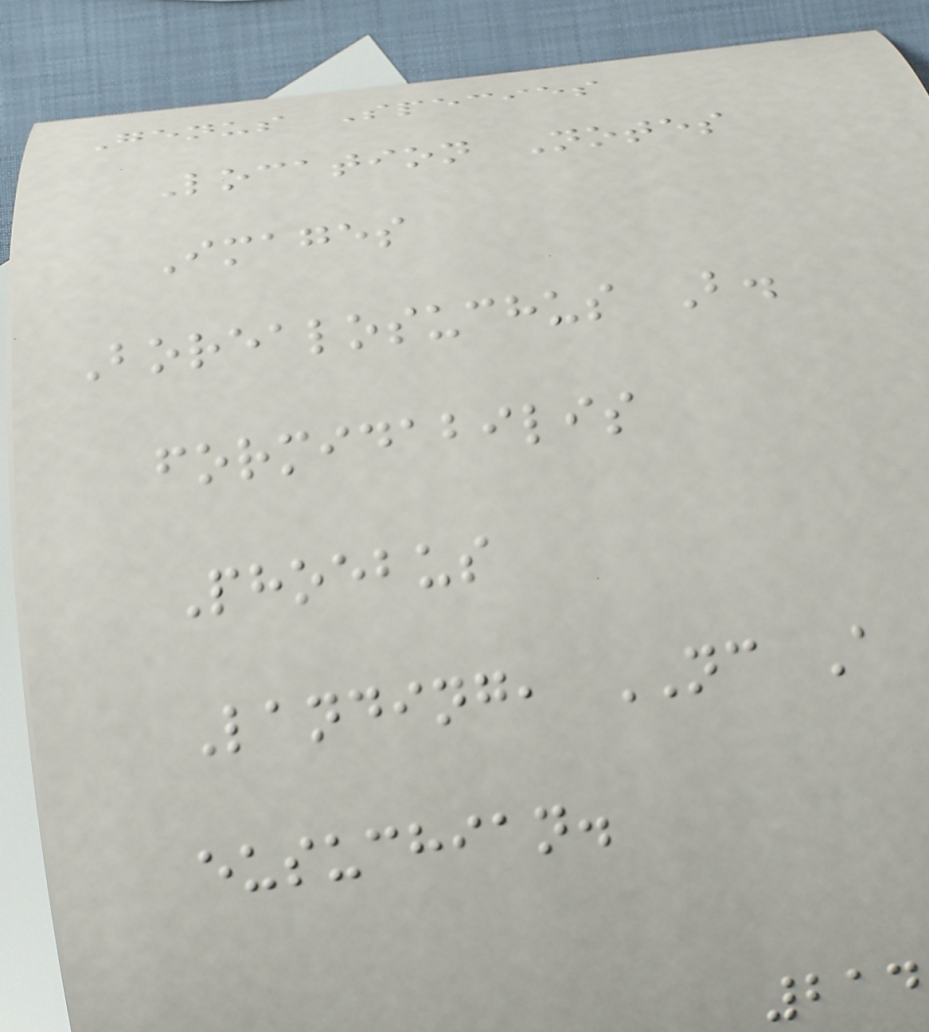Genus Species
Location Notes
Images
Borealosuchus B.
formidabilis
Phoebus
Landing, NC A
eusuchian.
214
